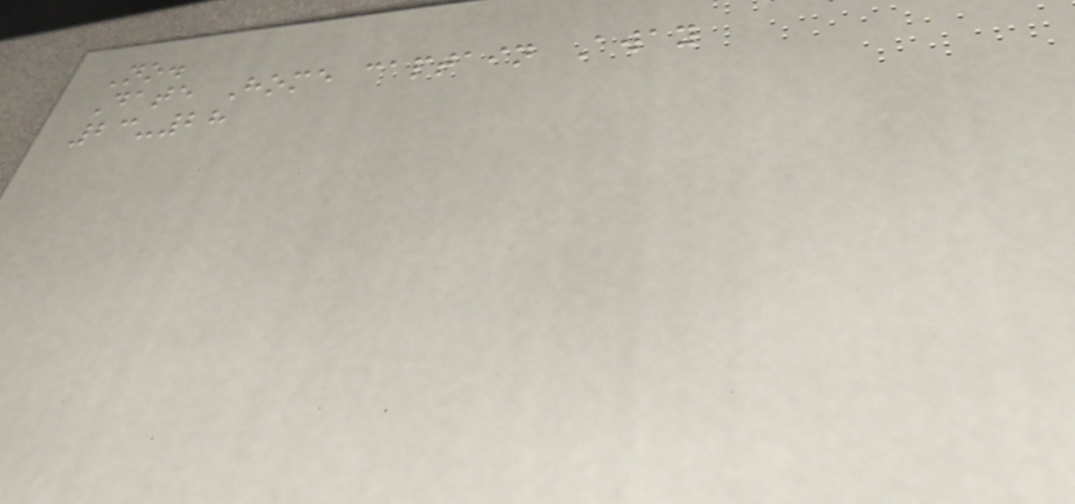No.
Date Home captain Away
23-28
